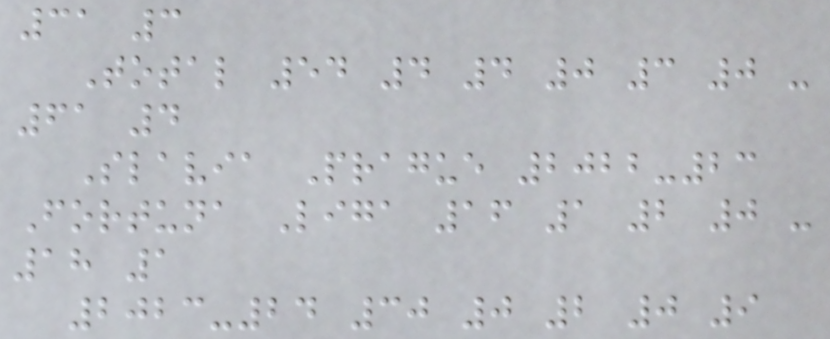31 3
Total 54 4 4 0 3 0 -
61 4
Slavia Prague 2022-23
Fortuna Liga 16 1 2 0 -
18 1
2023-24 30 0 2 0 9
